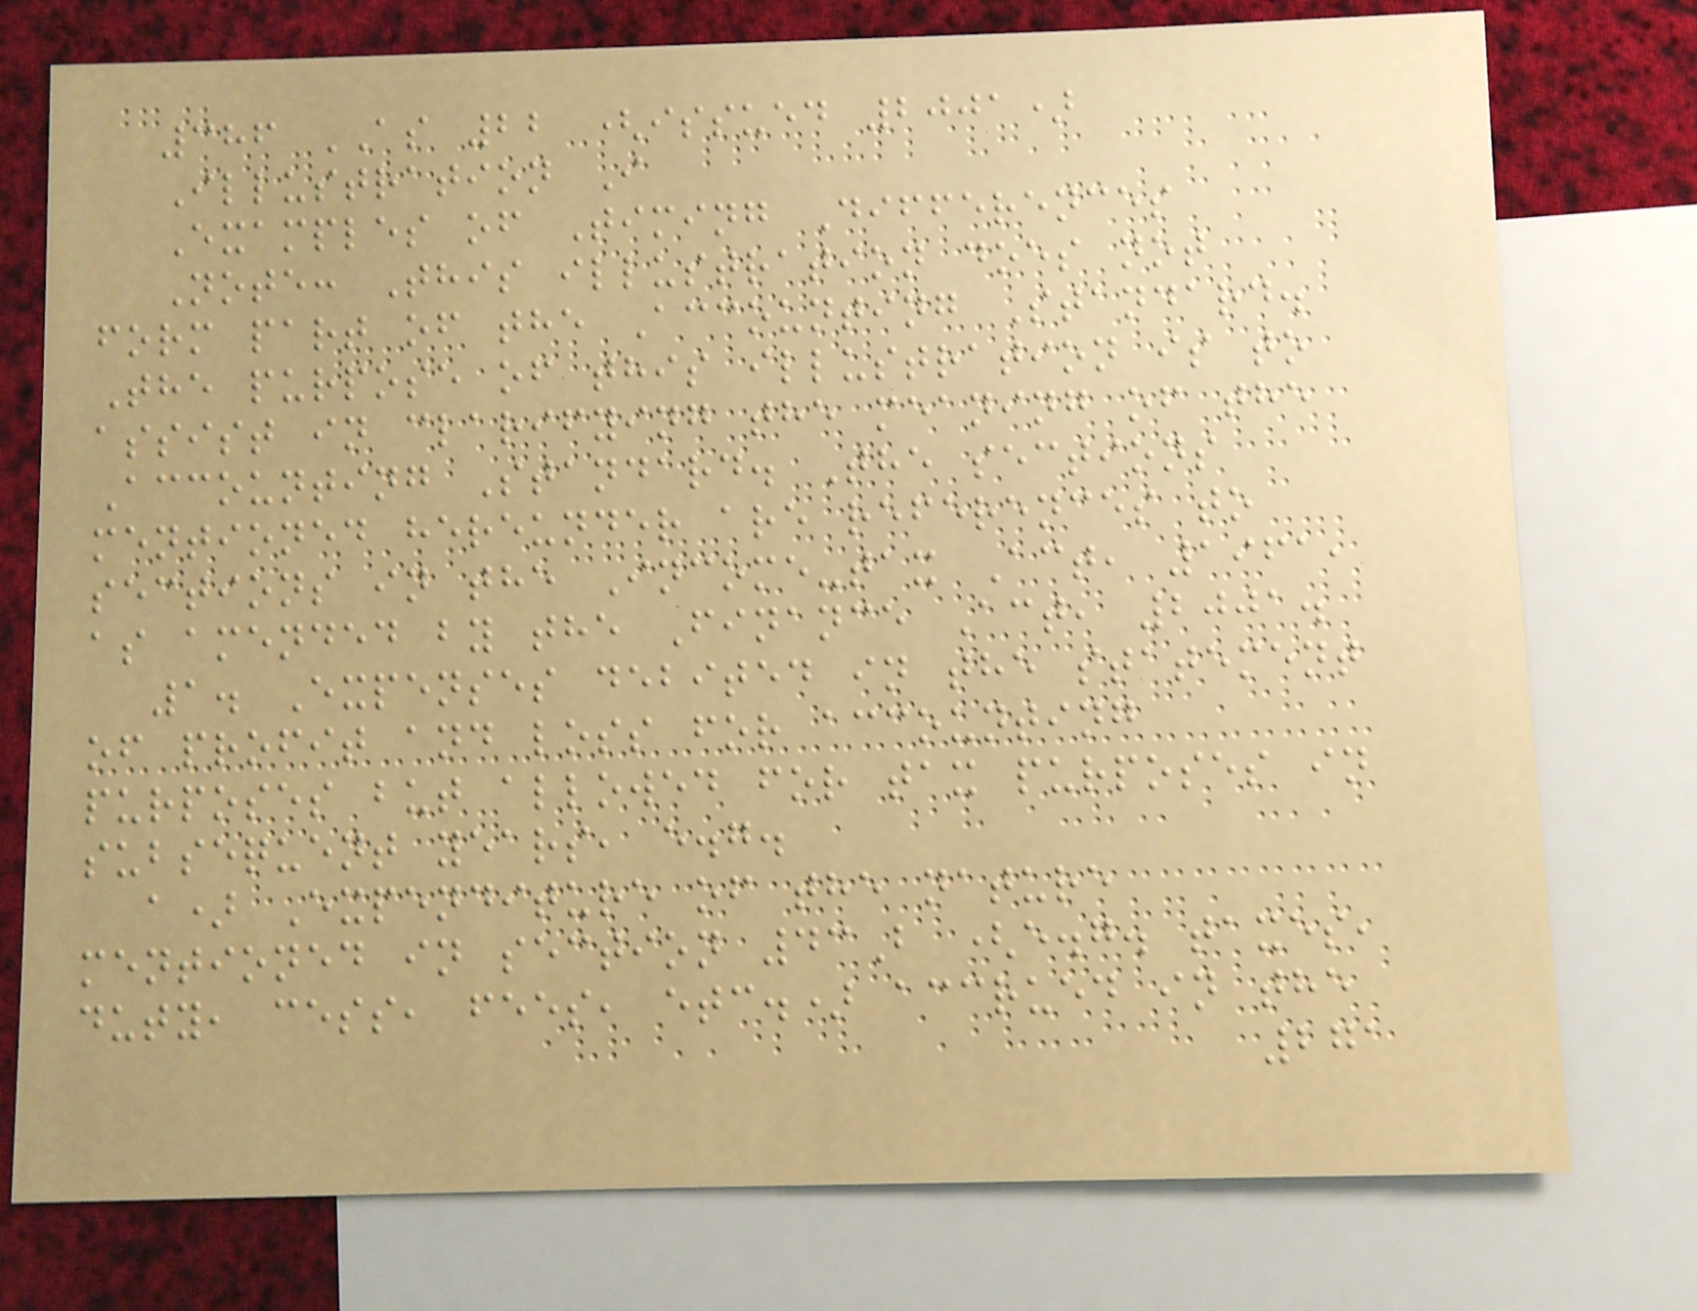386 AS 22 (issued 2001)
Illustration I
Examples of Timing Differences
Note: This illustration does not
form part of the Accounting Standard.
The purpose of this illustration is to
assist in clarifying the meaning of the
Accounting Standard. The sections
mentioned hereunder are references to
sections in the Income-tax Act, 1961,
as amended by the Finance Act, 2001.
1. Expenses debited in the statement
of profit and loss for accounting
purposes but allowed for tax purposes in
subsequent years, e.g.
a) Expenditure of the nature
mentioned in section 43B (e.g. taxes,
duty, cess, fees, etc.) accrued in the
271
